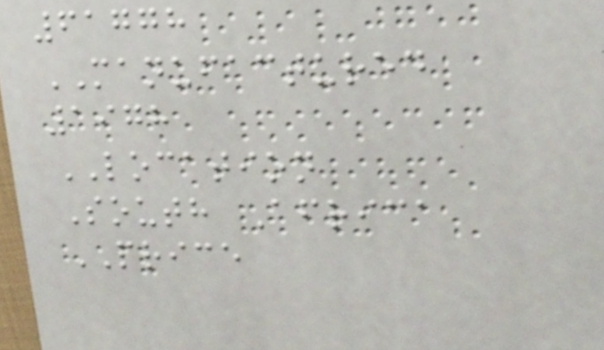61778
MANUFACTURED
1978
LOCATION
South Africa
PRICE
